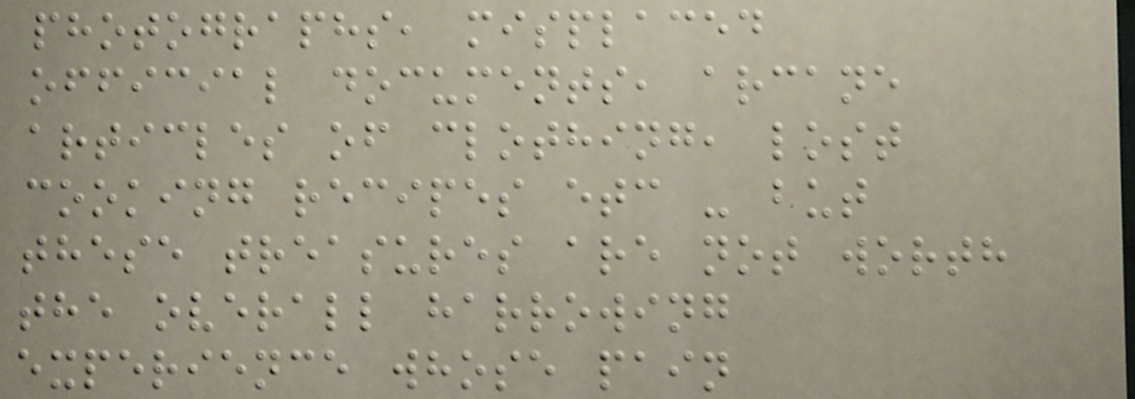photographs, misplaced
official documents, arcane
articles of clothing, lost
cooking recipes etc - but
these treasures are not worth
the overall harrowing
experience whose pain
